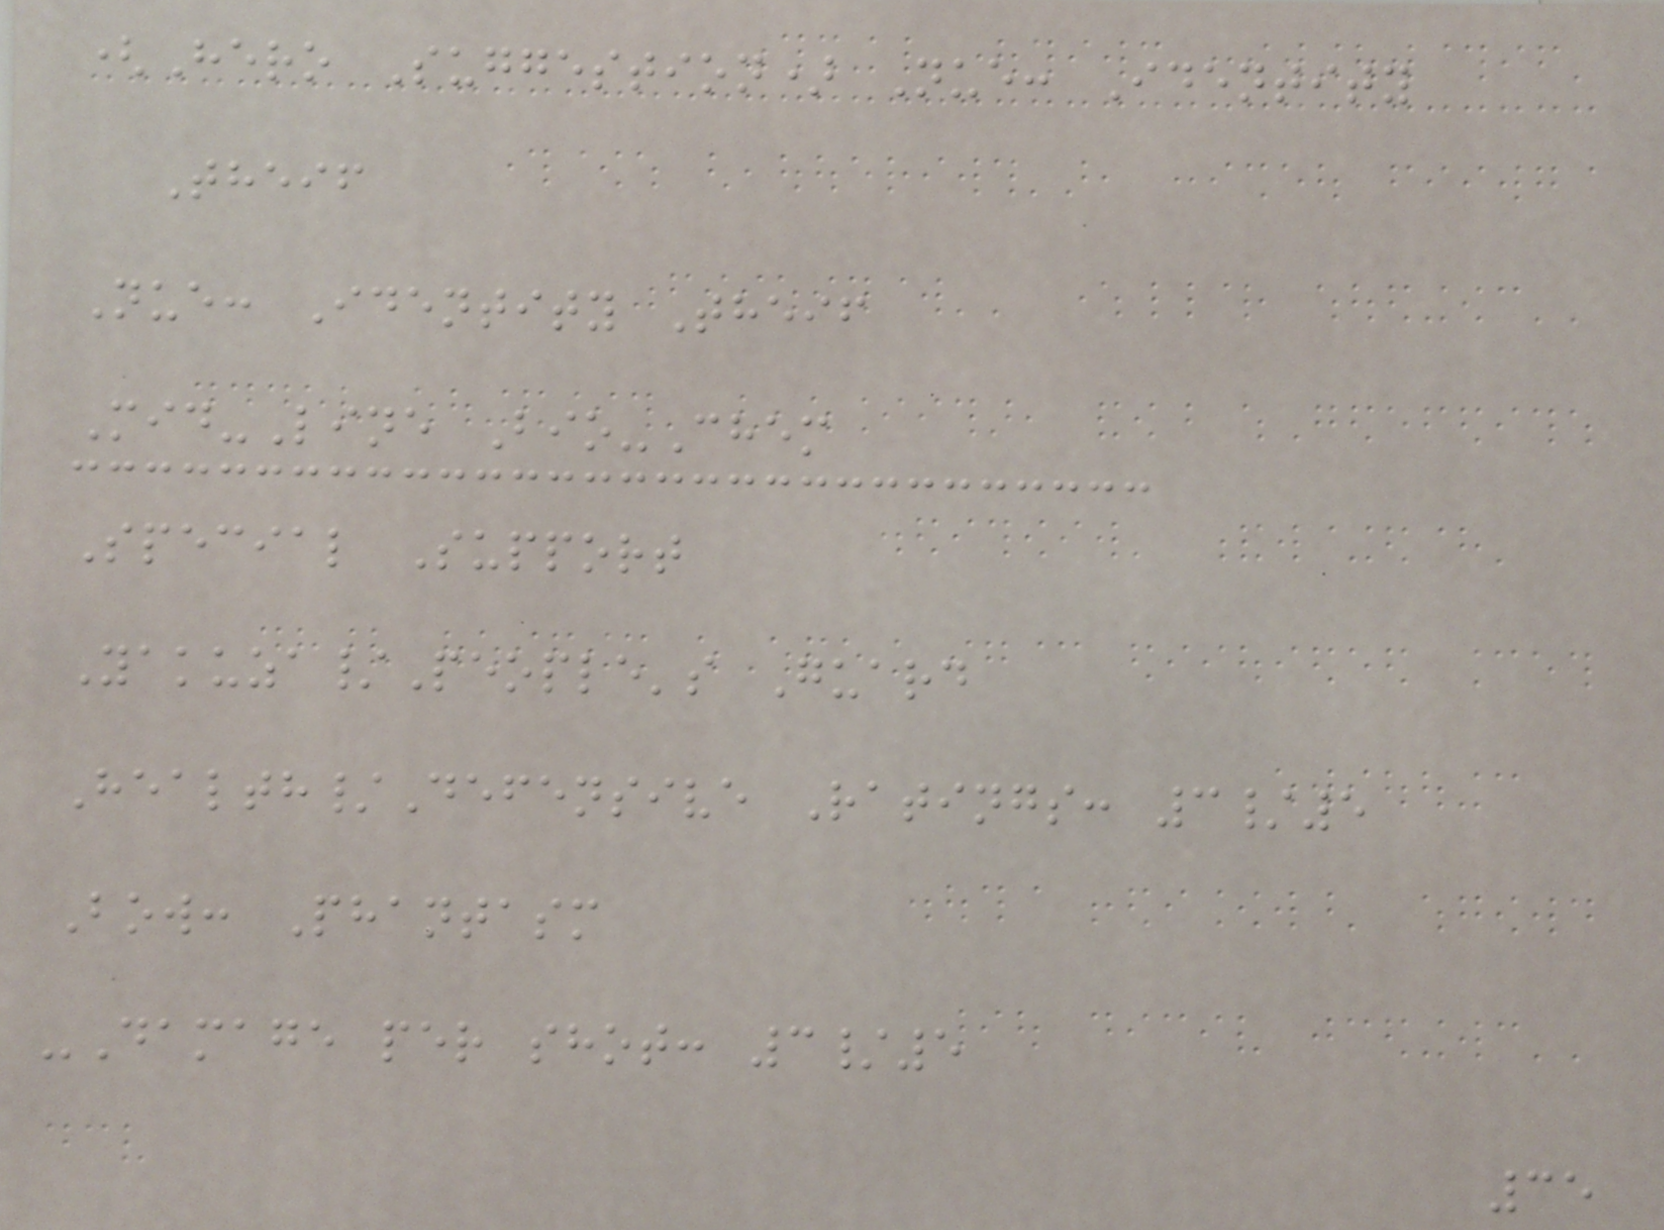(Hero Suggestion) Nue: Identity
Theif
Nue: Identity Theif
Mid-Line Bio-Chem
Special Support
Yakuza/People's Guard
Health/Defensive Ratings: 3/5
Bow: Phantasm
-Damage per shot: 3/5
35
